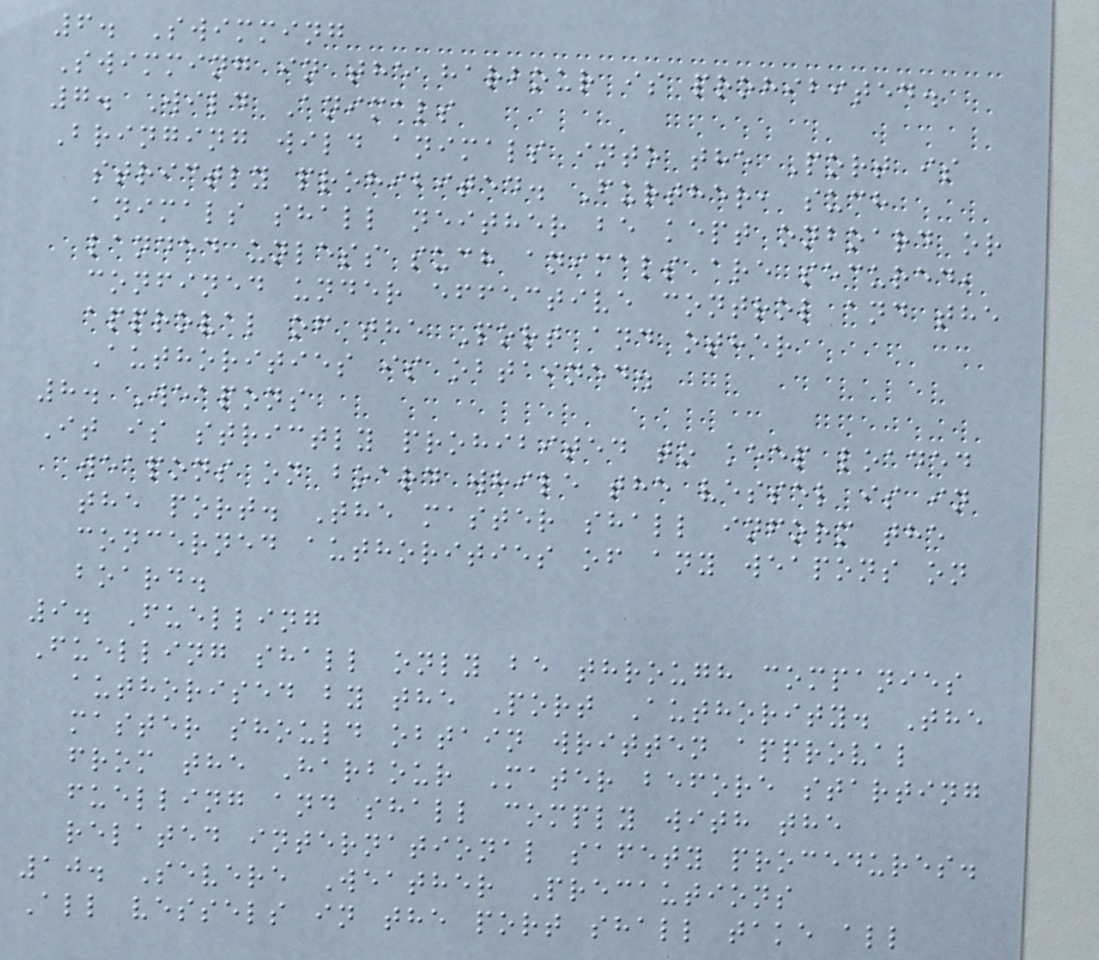6. Swimming
Swimming in the harbour is prohibited.
7. Wild Animals
Bringing wild animals into the Port is
strictly prohibited. Further, such
animals shall neither be kept onboard or
landed unless such animals are secured,
confined under effective control and the
approval of the Port and other
Authorities is obtained.
8. Weapons
It is strictly prohibited to keep loaded
weapons on board while the vessel is in
the port. The master shall inform the
concerned authorities of any weapons on
board.
9. Fuelling
Fuelling shall only be through companies
authorised by the Port Authority. The
master should obtain written approval
from the Harbour Mater before starting
fuelling and shall comply with the
related international safety procedures.
10. Severe Weather Precautions
All vessels in the port shall take all
